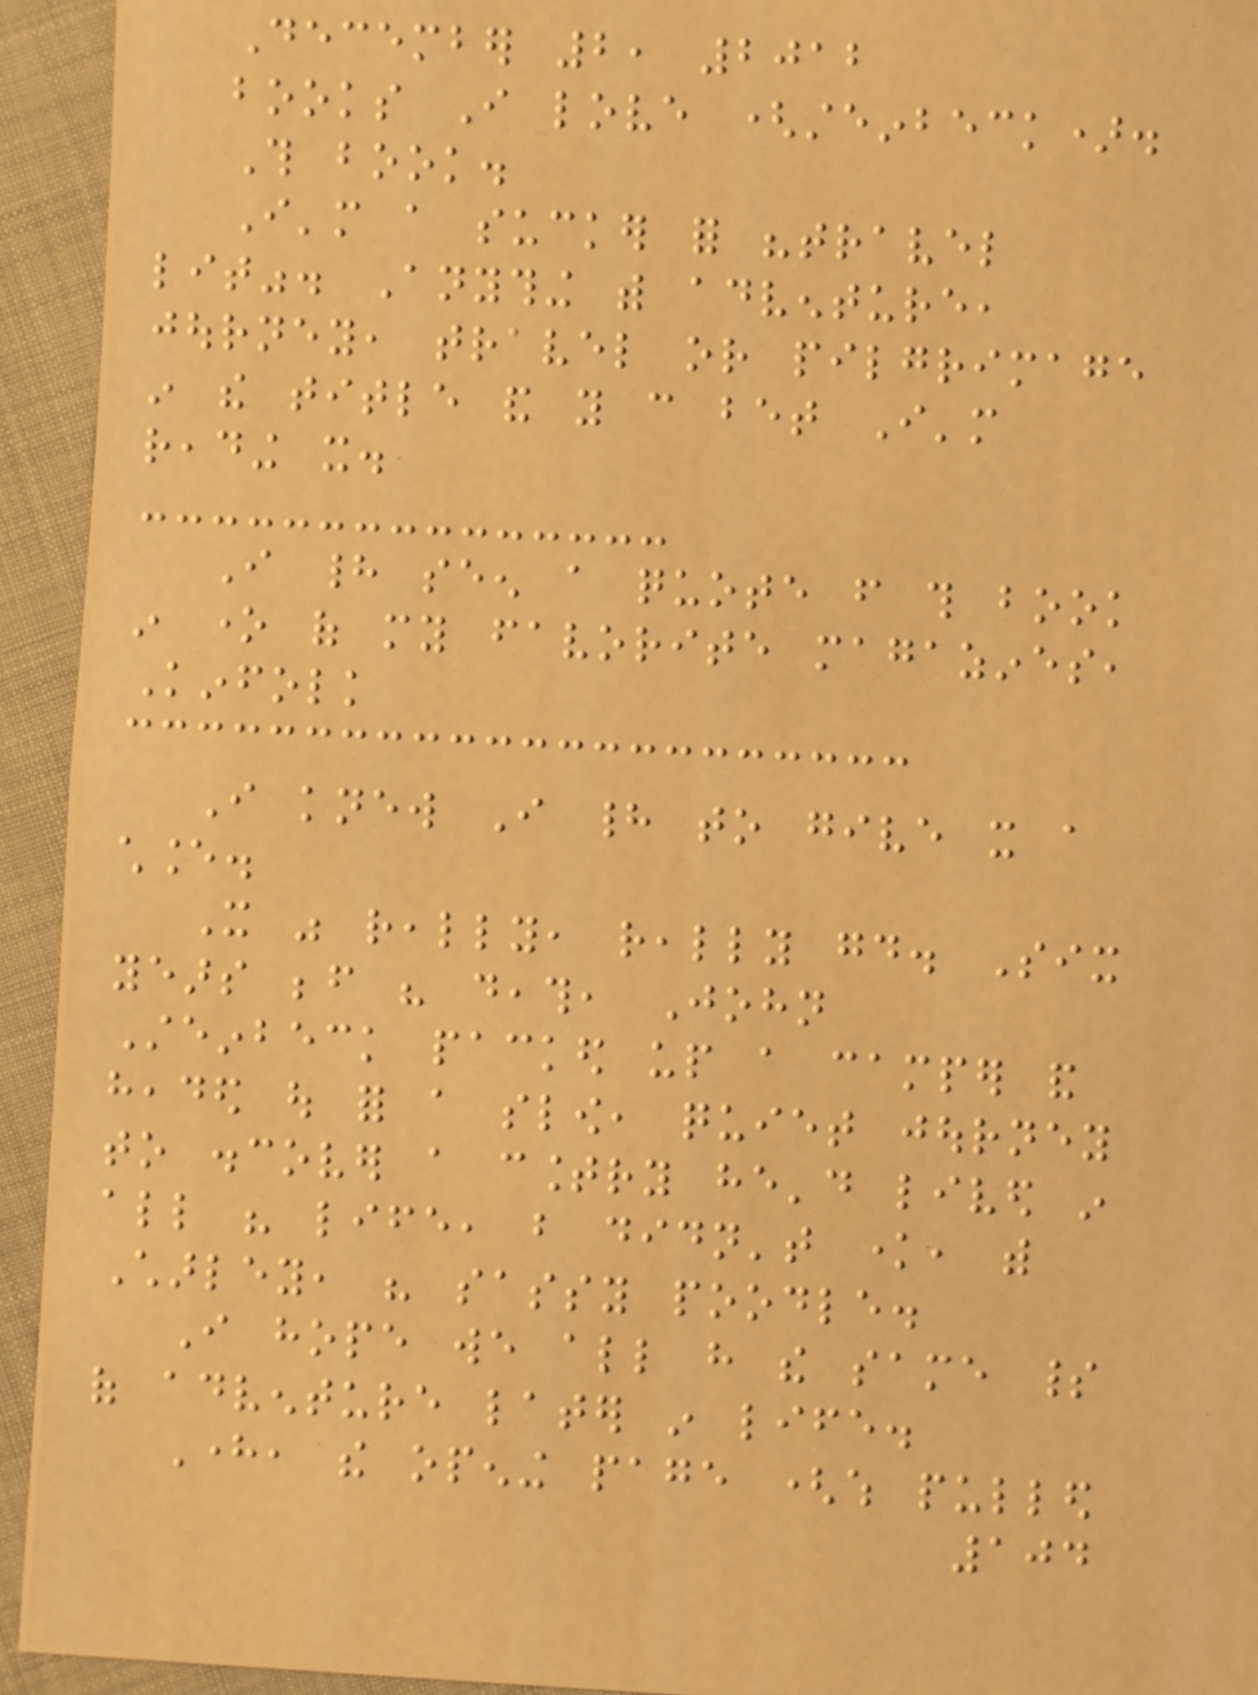December 2, 2012
books I love (steinbeck).
This book.
I'm a sucker for "travel
lit". Anything with adventure,
journey, travel or pilgrimage
in the title and you can bet I'm
reading it.
I had seen a quote from this book
in one of my favorite magazines,
Kinfolk
I knew I had to give it a
chance.
It was really, really good. Six
years before his death, John
Steinbeck packed up a camper and
headed out for a slow, quiet journey
to discover a country he'd lived in
all his life, but didn't know, with
Charley, his sassy poodle.
I hope we all have the same spirit
of adventure later in life.
Here, the opening page (which pulled
104
